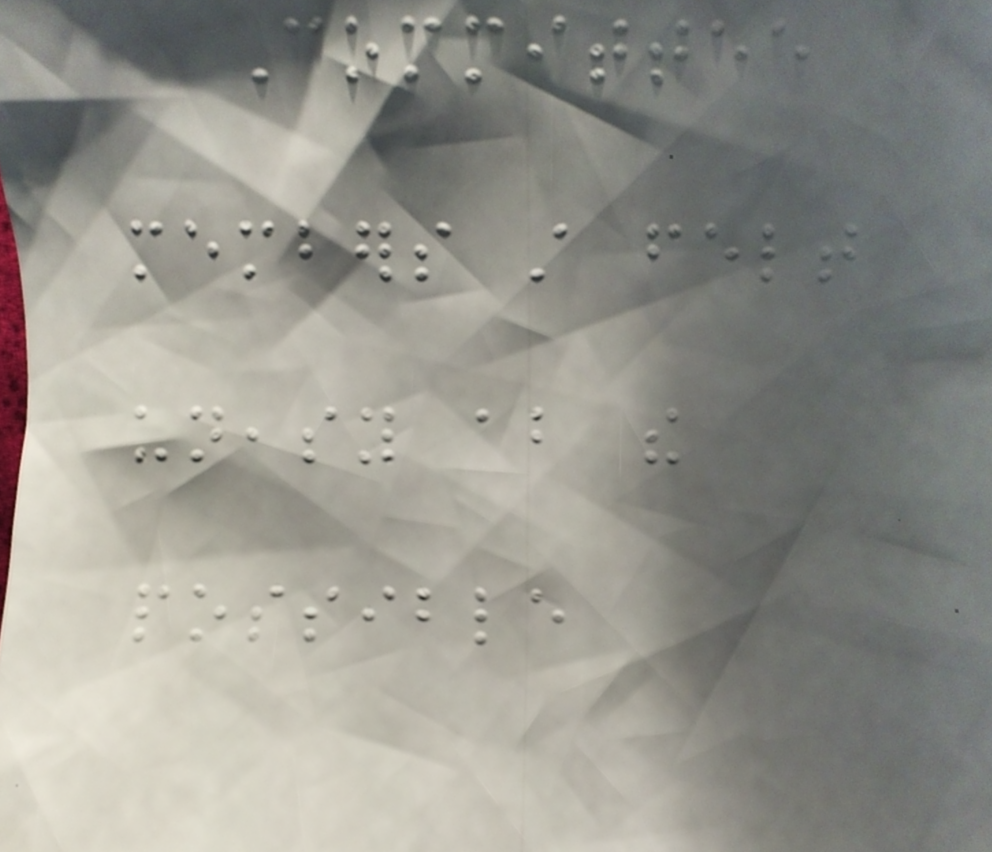Committee
members still felt
uneasy about the
possible
